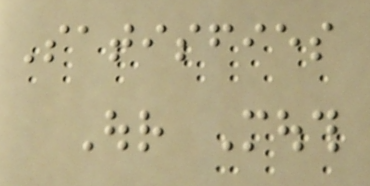Satisfies
Our Mouth
